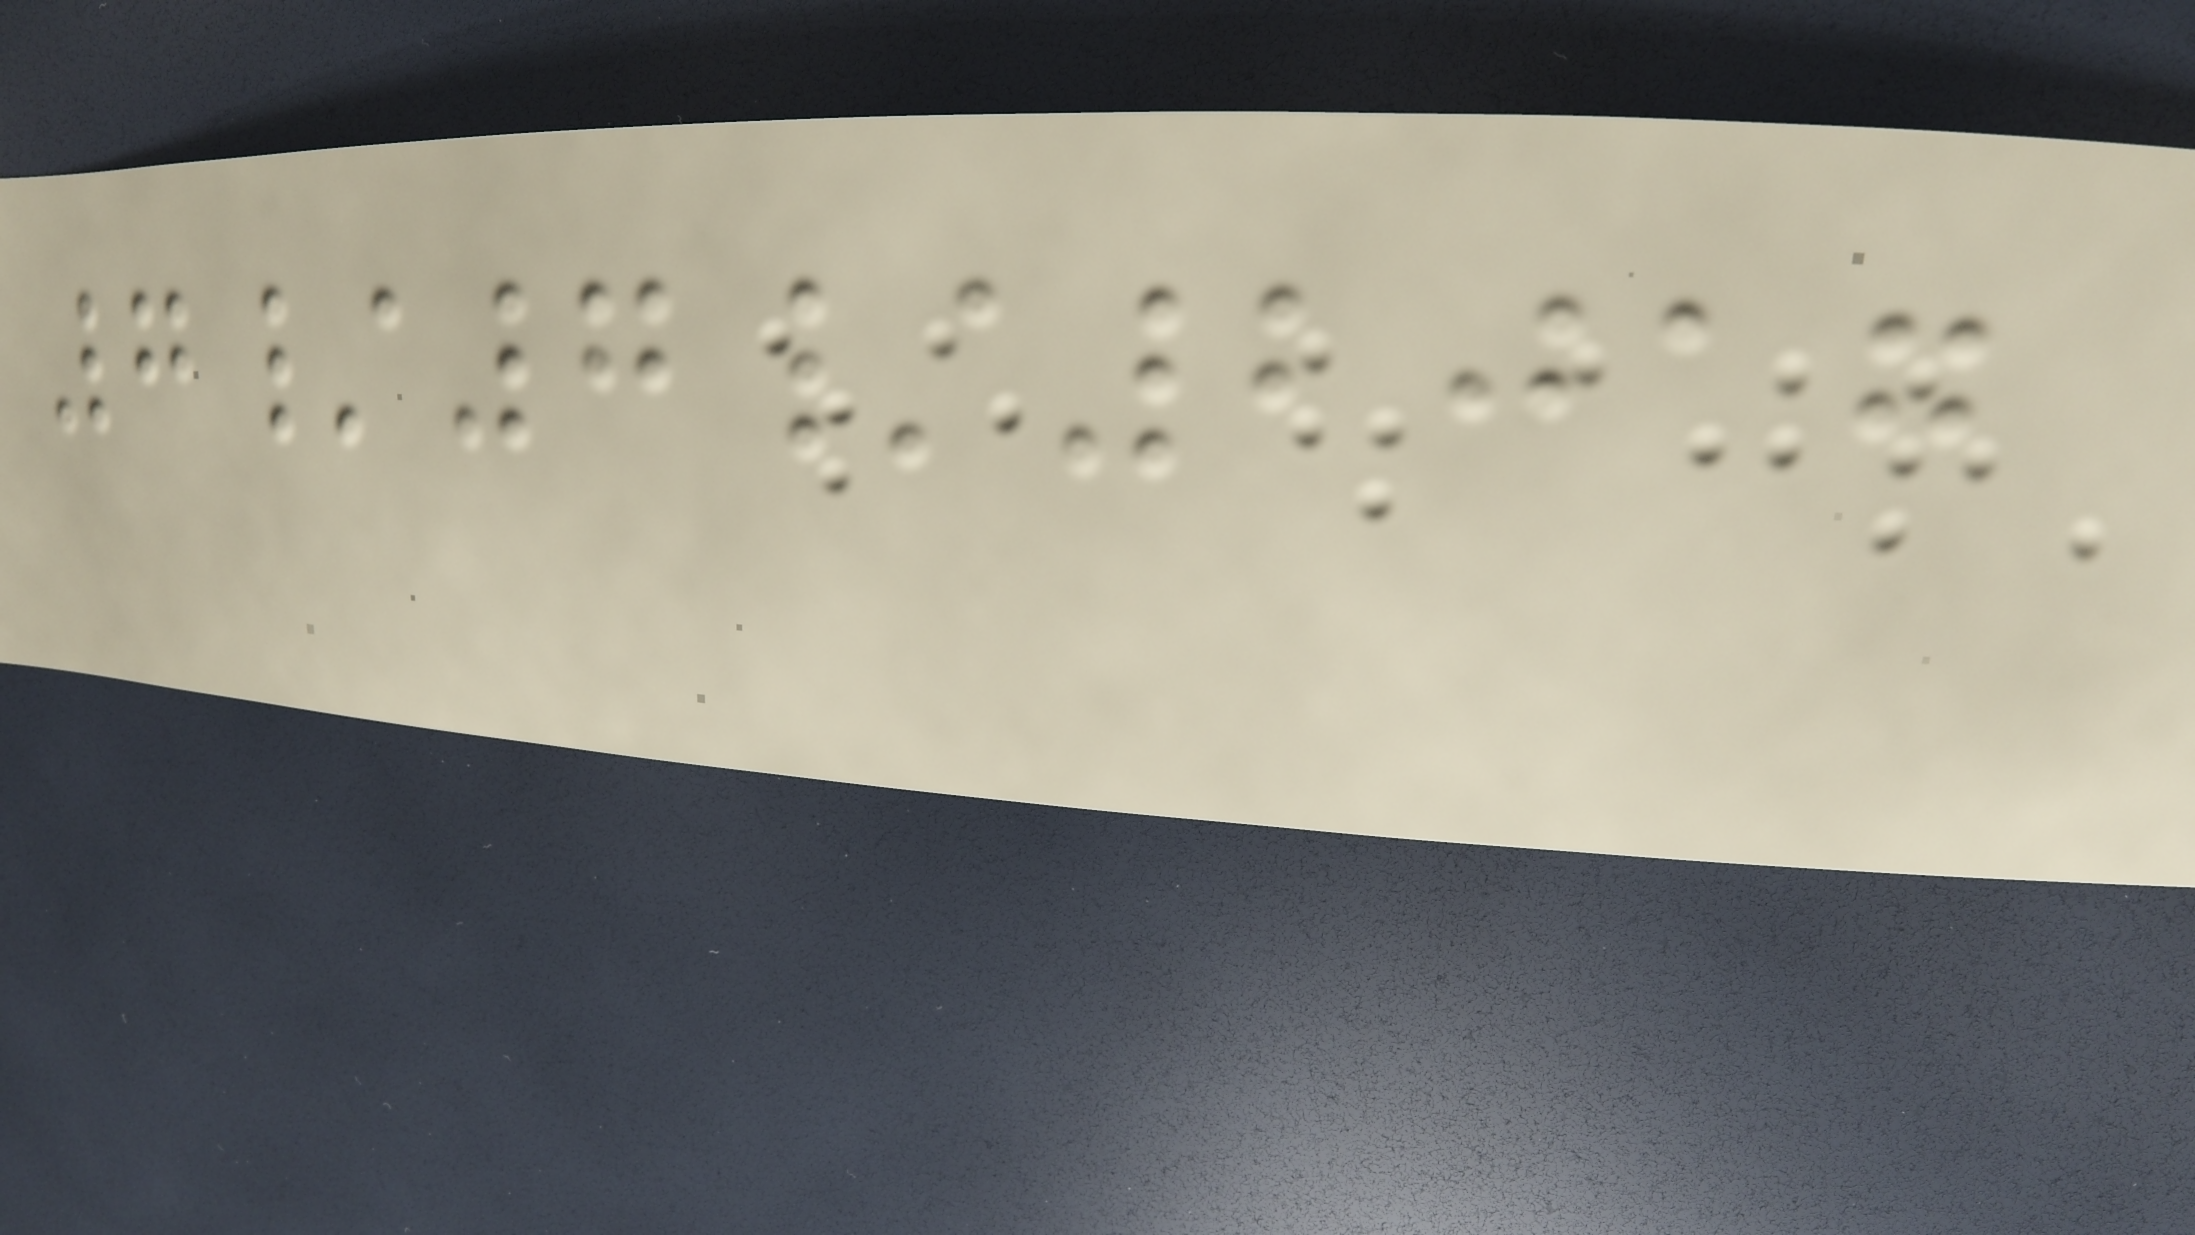7/7/2017
